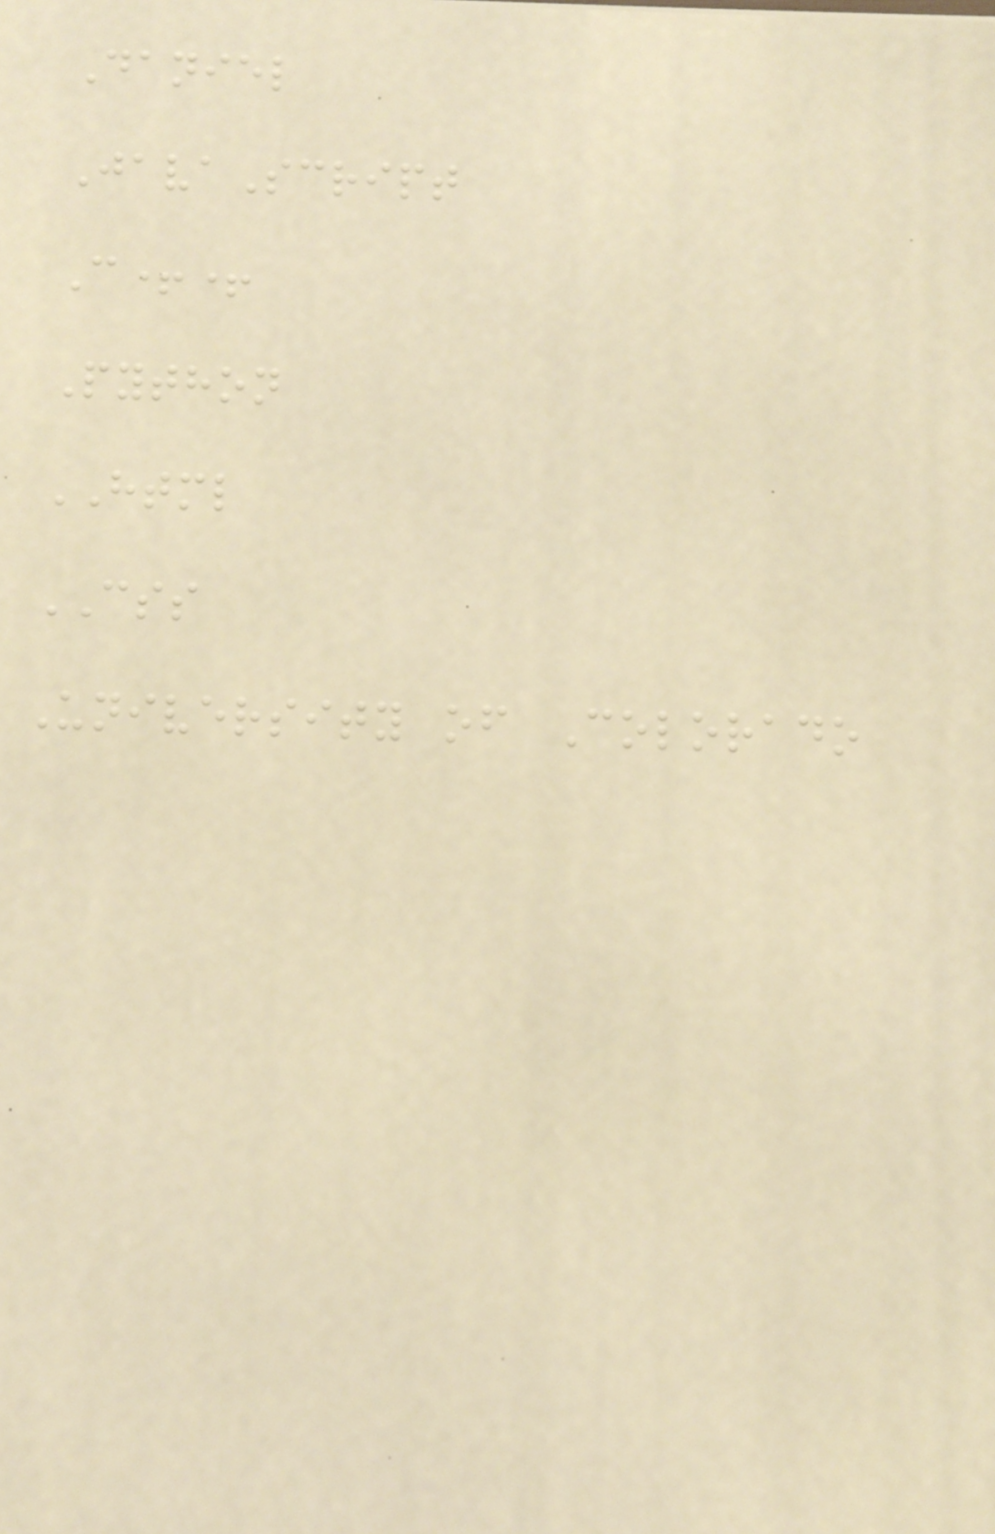Daniel
JavaScript
C++
Python
HTML
CSS
University of Colorado
